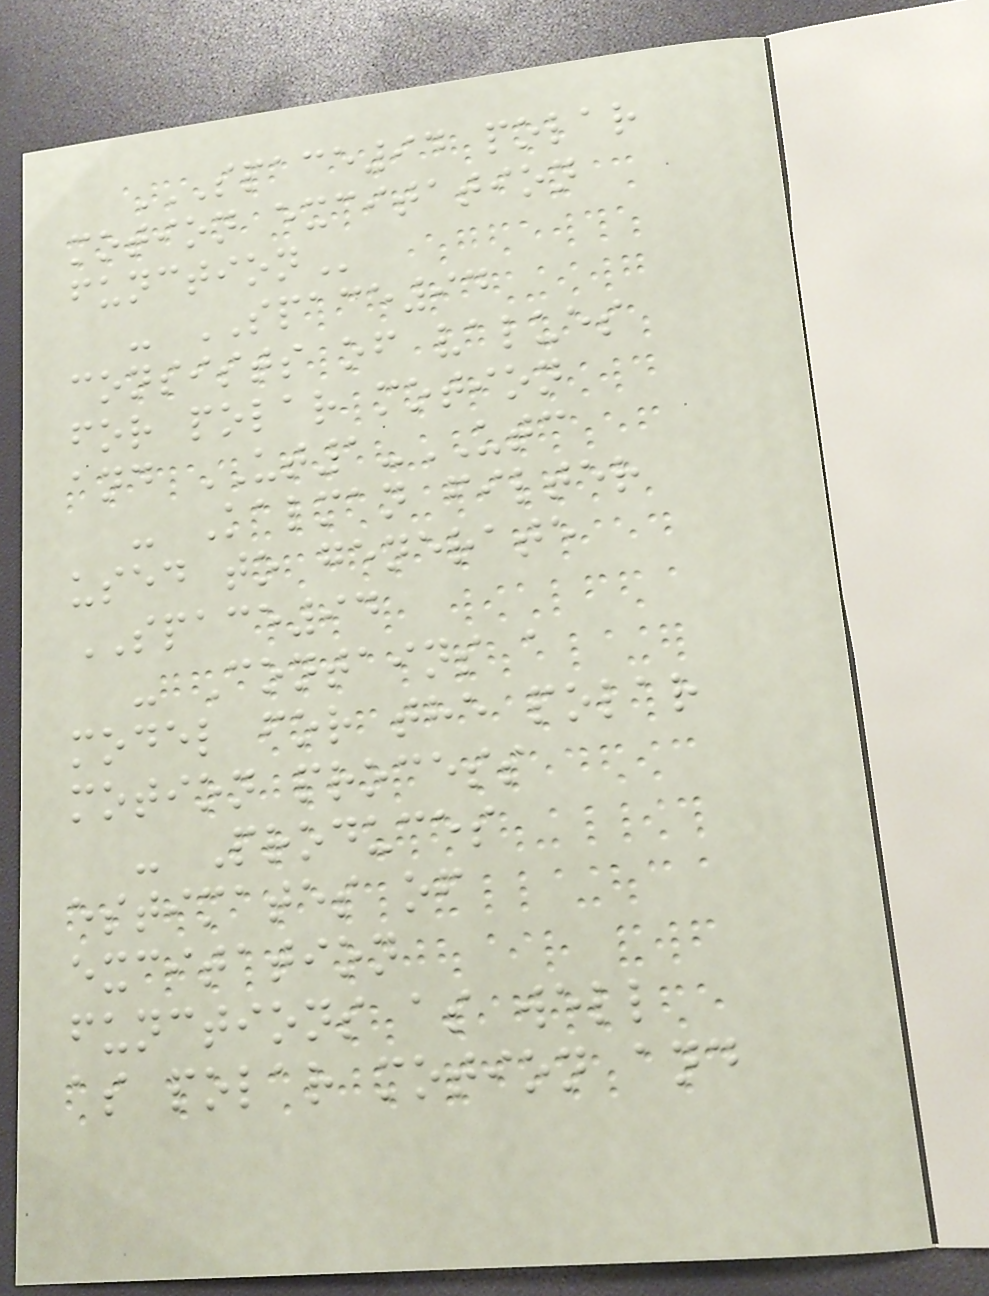SPACE94 POLAR
MOTION EXCITATION
FUNCTION
- SPACE94
consists of values
for polar motion
and UT1-UTC
- Kalman filter
used to generate
SPACE94
- Contains a
model for the polar
motion process
- Produces
estimates of
excitation
functions as well
as polar motion and
